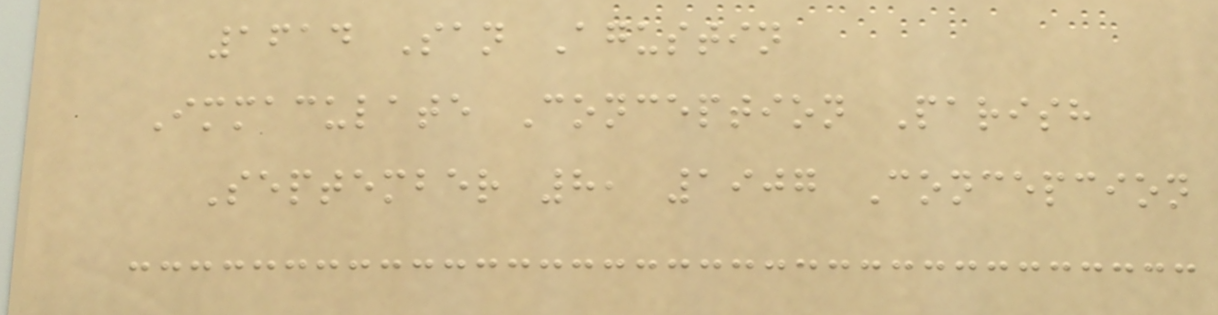1614 San Agustin
Immaculate Conception Parish
September 8, 1907 Concepcion
